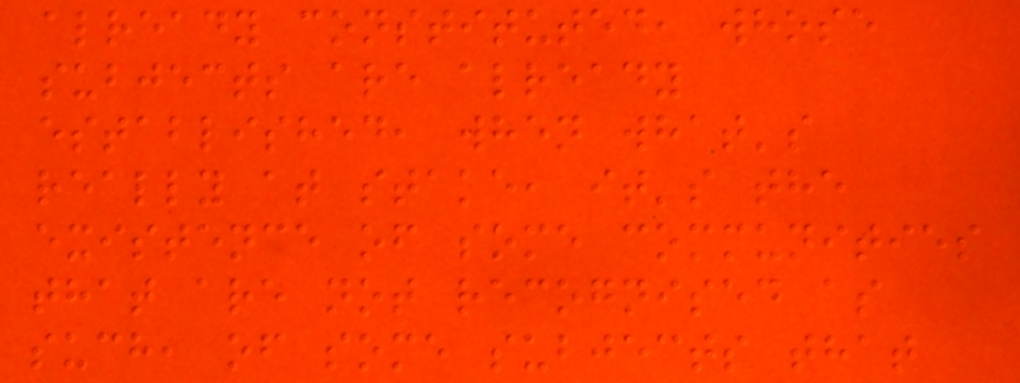already constituted, whose
subjects are already
established, when what's
really at stake, it's the
existence of some communities
that are not recognised as
such, of some subjects that
